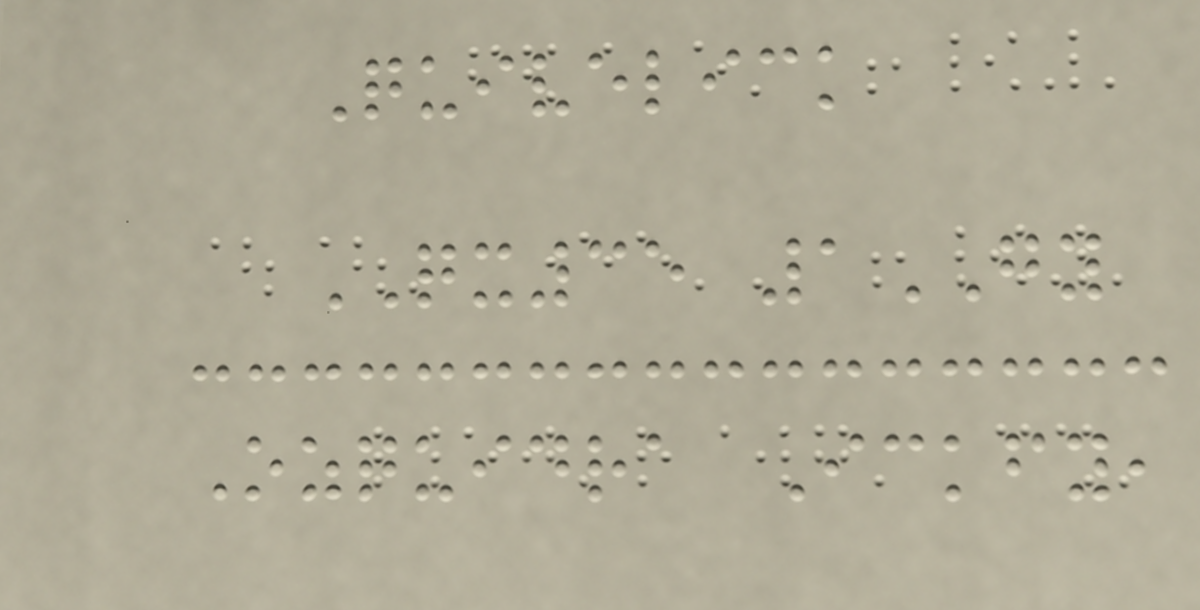Quivelick
QX35 1GY
Ozquidra Ickfy,
